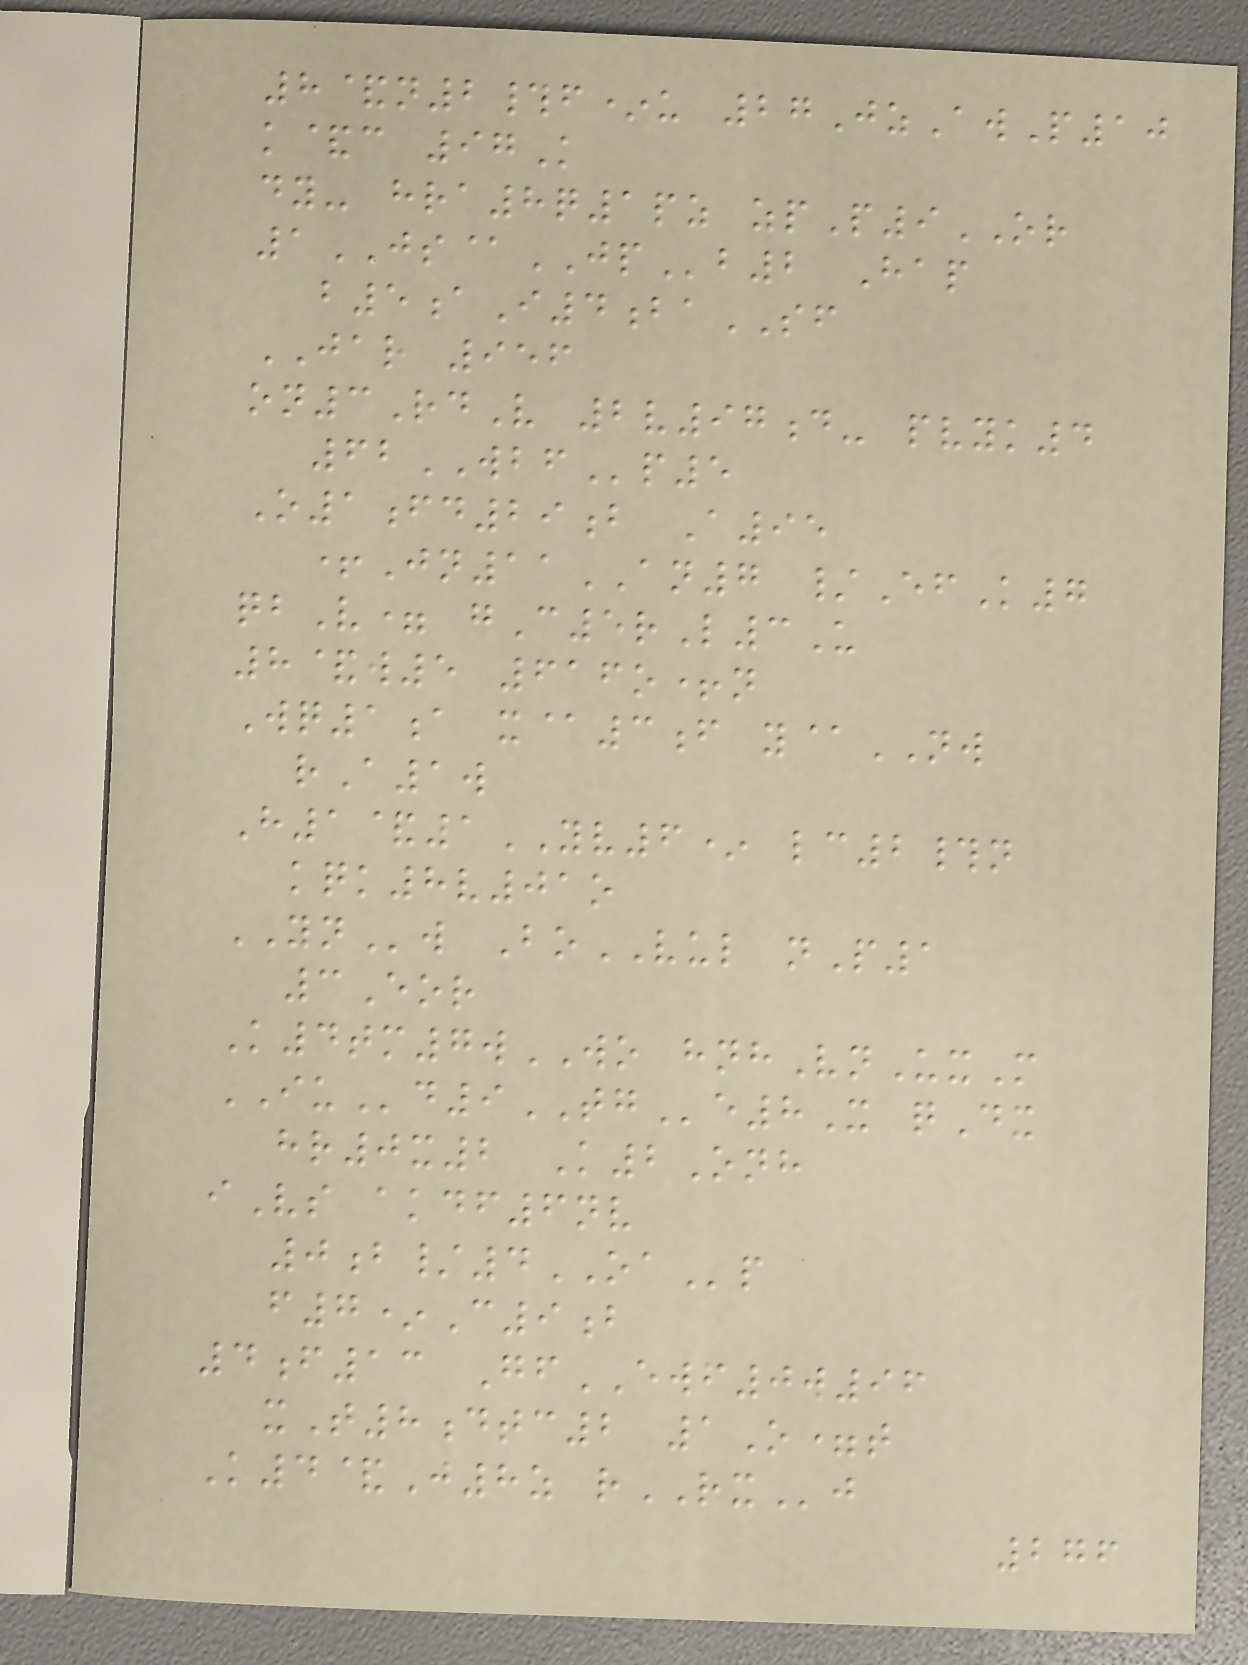8&n2#f*u 27JzAwP10
k&c 97K
dy- hra8q1pz zpP9OR
1JS@JPb2 Hap
b5aI4baSF
JAR 956
on3RdV 2v97d- pvyk4
62WBFp5
O1fd29b A95
+Jn11AN7 /EfK7
qbV= gC5rL3U
8&w5 616o+n
Wq1a x@3f y@NW
rA1w
H1&1YV6* lc2#n
kqk8v01o
YNw BoVUL nP1
3Eor
K4tm7wWO hnhVnUxM
IUd9TGe8X qDx
hr0x2 K2Onh
iVs akdf6nv
0b/4OAp
f7*C9b
4f13 GfEWF0w96
xT8dtc2 1O=t
K4&J8z rRXj
276
